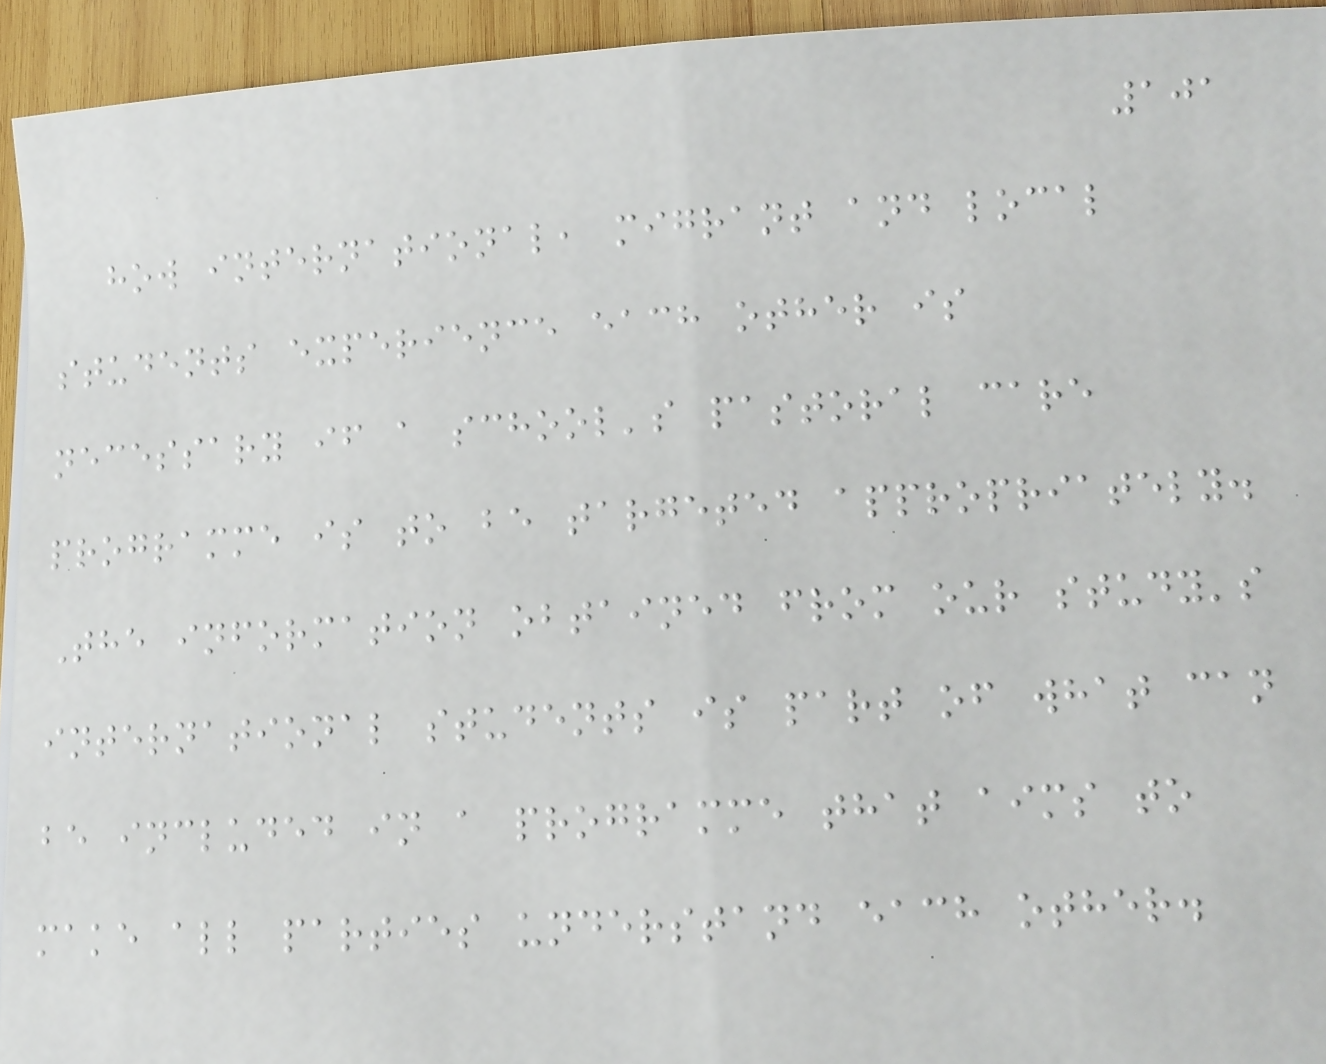101
how international, migrant and local
students experience each other is
necessary if a school's pastoral care
programme is to be targeted appropriately.
The information obtained from our study's
international students is part of what can
be included in a programme that aims to
make all parties understand each other.
